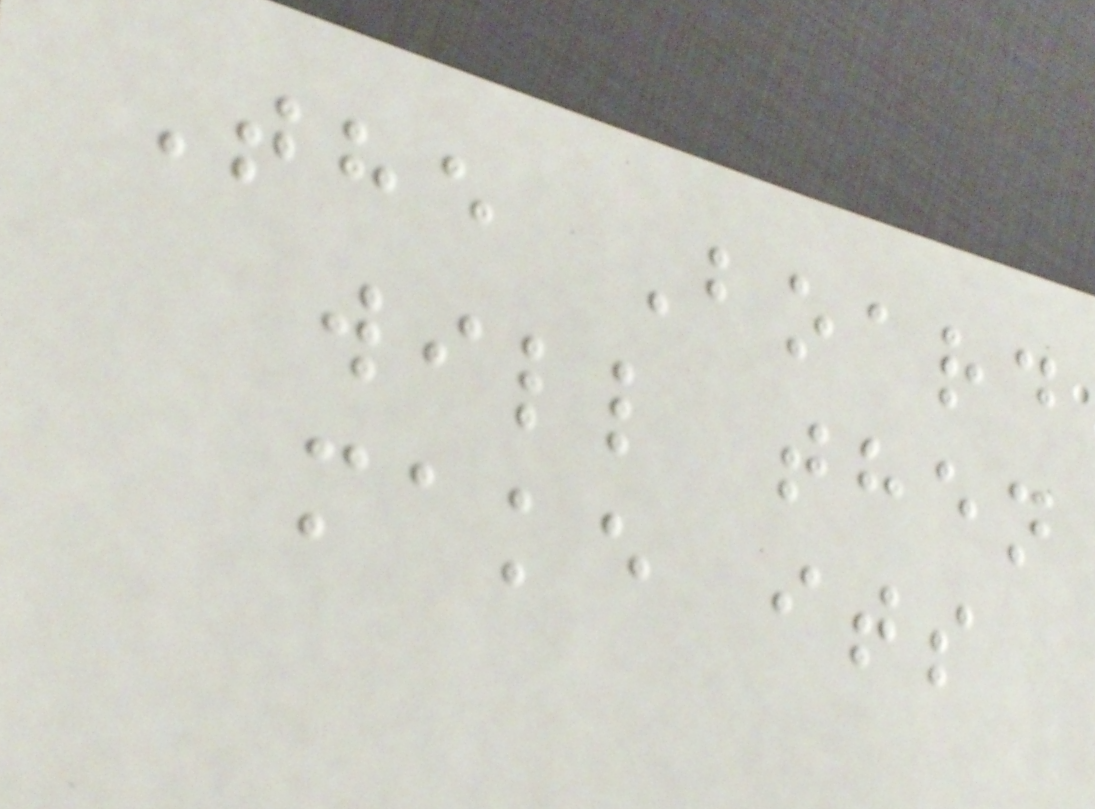The Board
will then
make its
